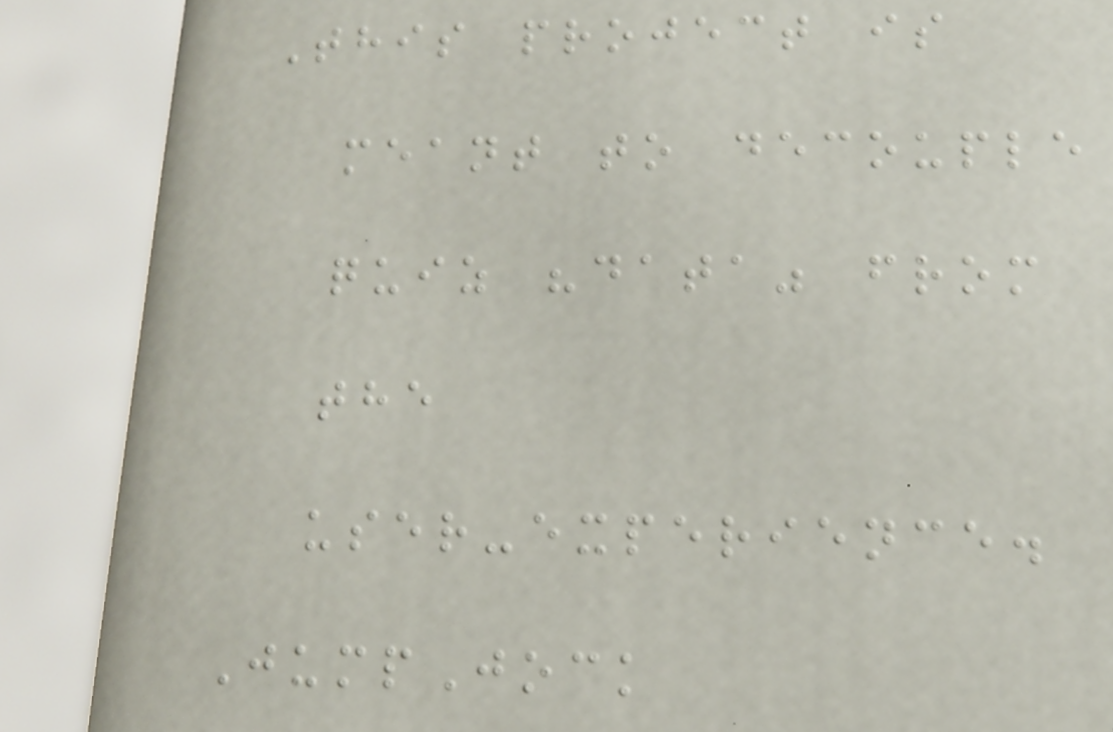This project is
meant to decouple
quiz "data" from
the
user-experience.
JumpJock
